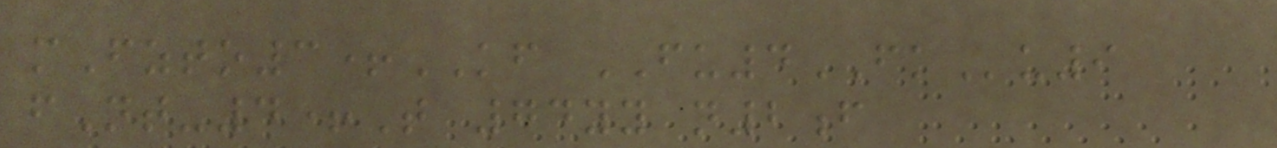mFzto3+KF FU4FKu9
fNt-4+T 74yy n2f
